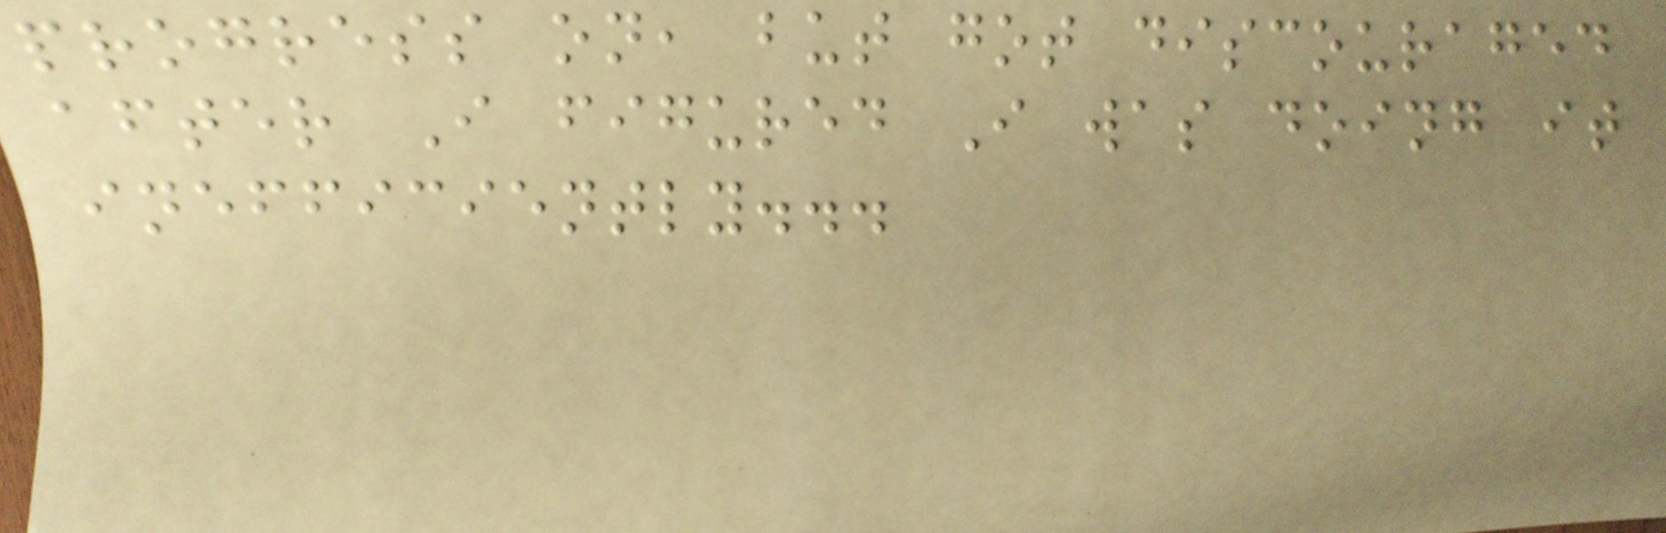progress on, but got discouraged
after I figured I was doing it
inefficiently...
